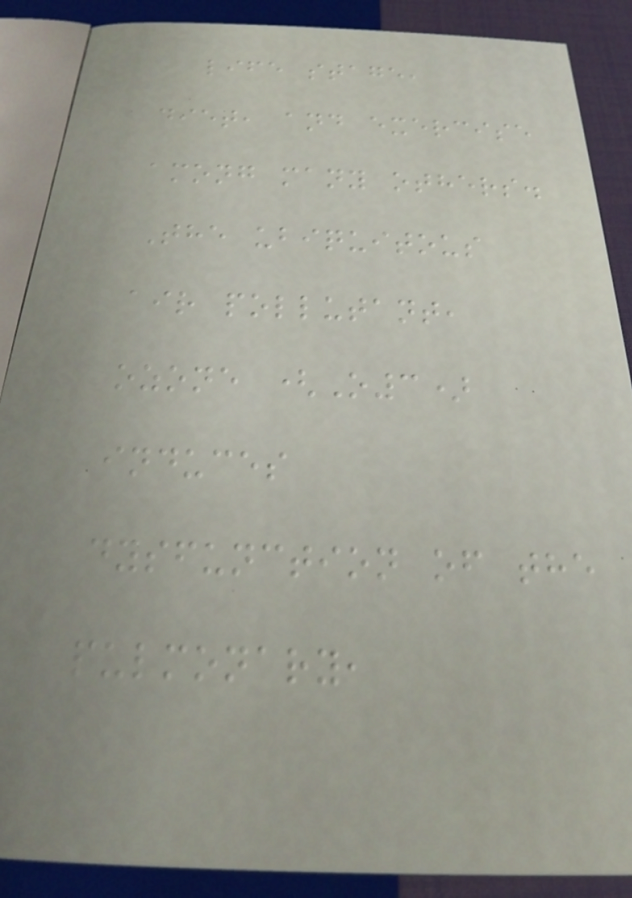life stage,
diet, and exercise
among many others.
The ubiquitous
air pollutant,
ozone (O3)
induces
dysfunction of the
pulmonary,
